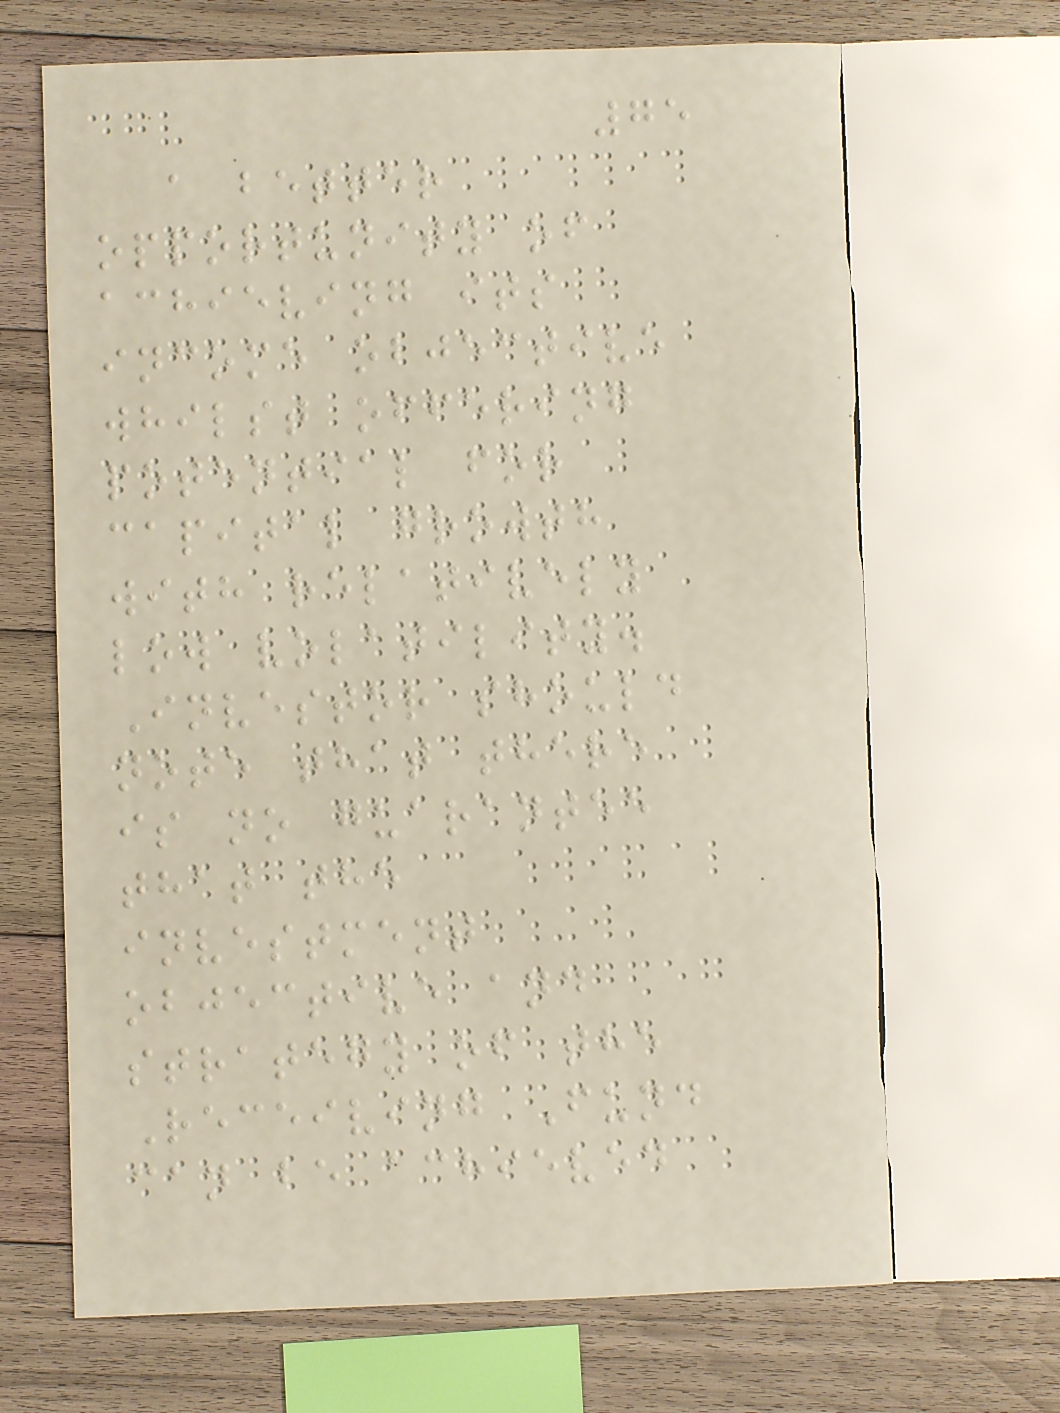75
a better
opportunity of
achieving its
income objective
whilst offering
potential for
capital growth
with relatively
low volatility.
Investor should
note that there
is no guarantee
that the
investment
objective and
strategy of the
Receiving Fund
can be achieved
